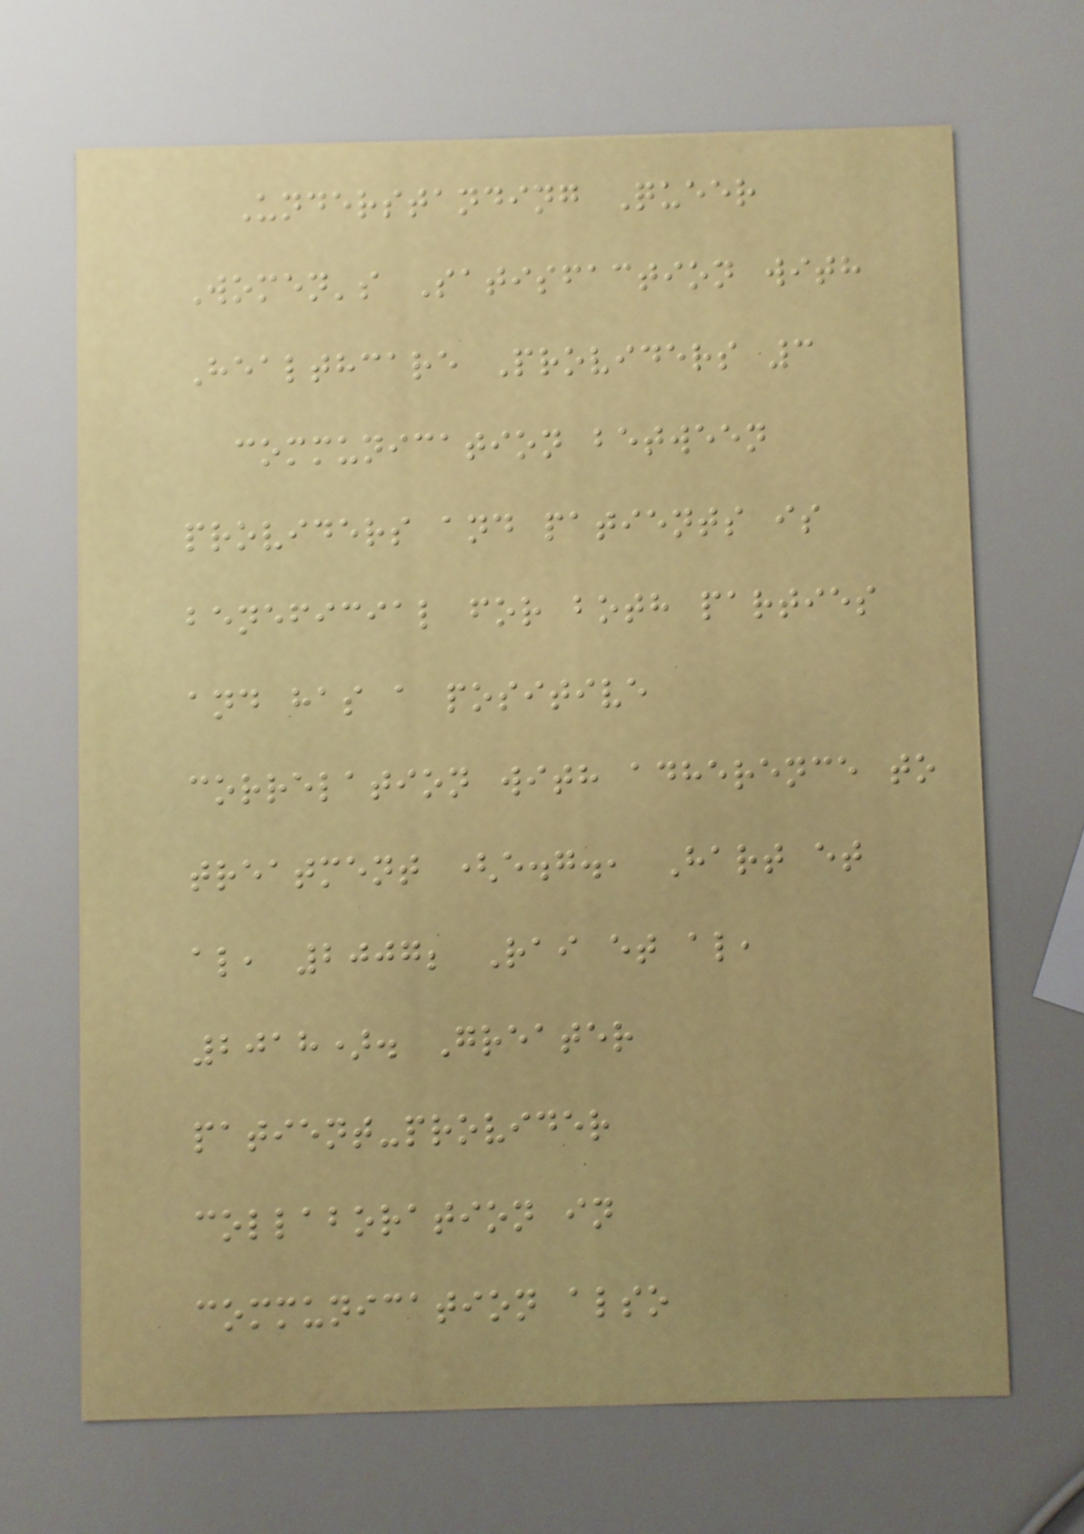Understanding Queer
Women's Satisfaction with
Healthcare Providers 3
communication between
providers and patients is
beneficial for both parties
and has a positive
correlation with adherence to
treatment (e.g., Hart et
al, 2007; Rai et al,
2018). Greater
patient-provider
collaboration in
communication also
